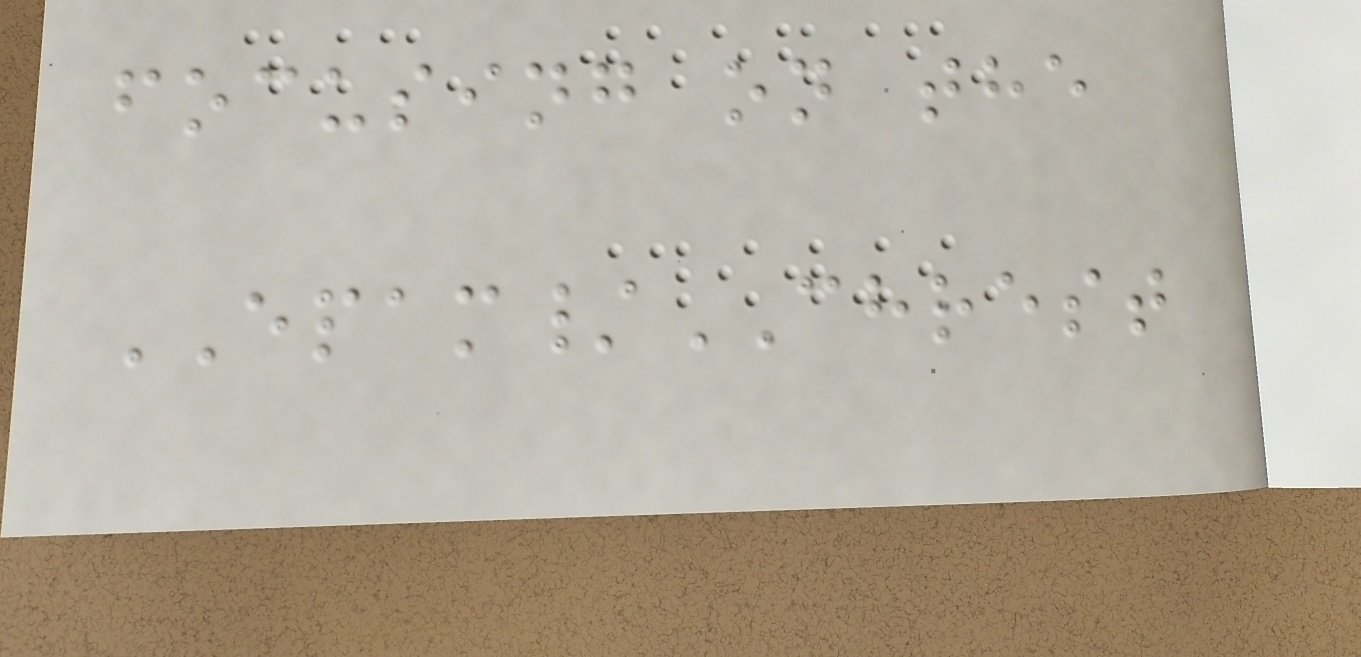focusing on the
EPAM/CHREST
